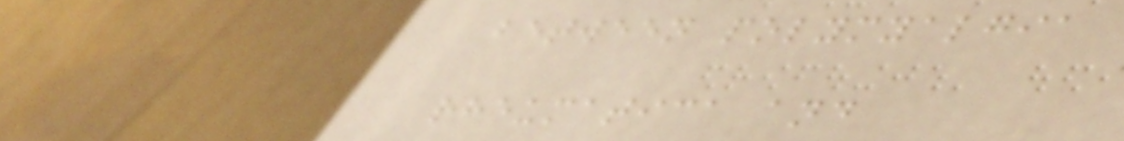between polymyalgia
rheumatica and
